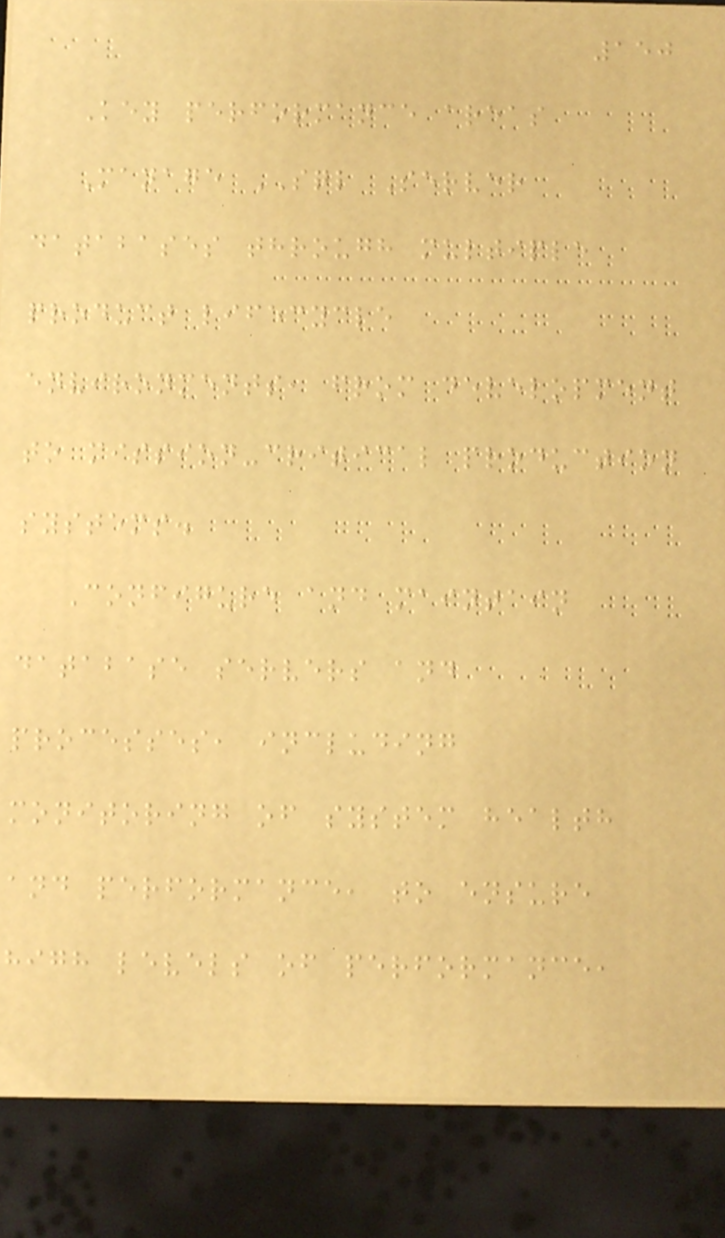150
Key performance areas
Manage SQL Server
databases through multiple
product lifecycle
environments, from development
to mission-critical production
systems.
Configure and maintain
database servers and
processes, including
monitoring of system health
and performance, to ensure
high levels of performance,
